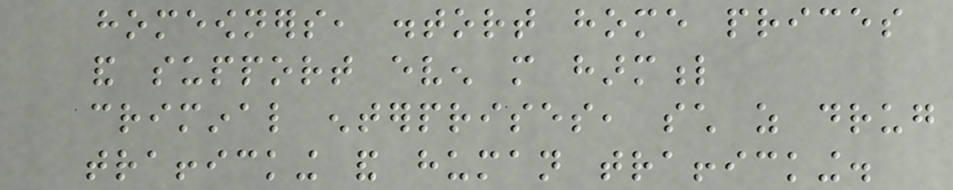homeowners, distort home prices
and support even more harmful
criminal enterprises, such as drug
trafficking and human trafficking.
